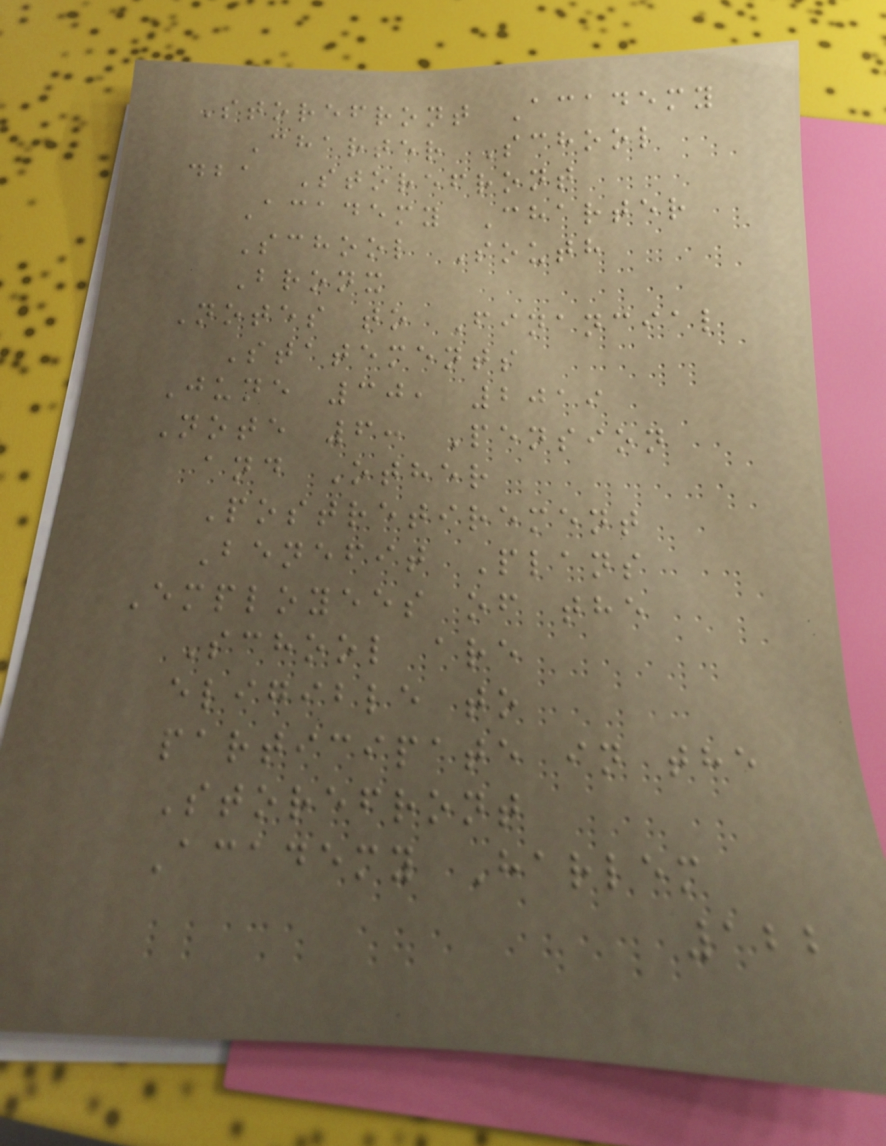Storefront Academy
Charter School
dba Storefront
Academy Charter
School South
Bronx
Notes to Financial
Statements
June 30, 2019
Note 6: Pension
and Other
Postretirement
Benefit Plans
Employees of the
School are
eligible to
participate in the
Storefront
Academy Harlem
122
